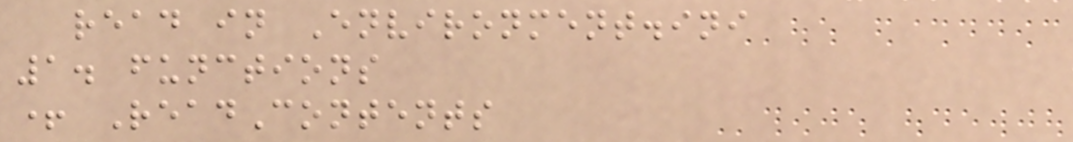read in Environment.ini
1. functions
+ ReadContents
